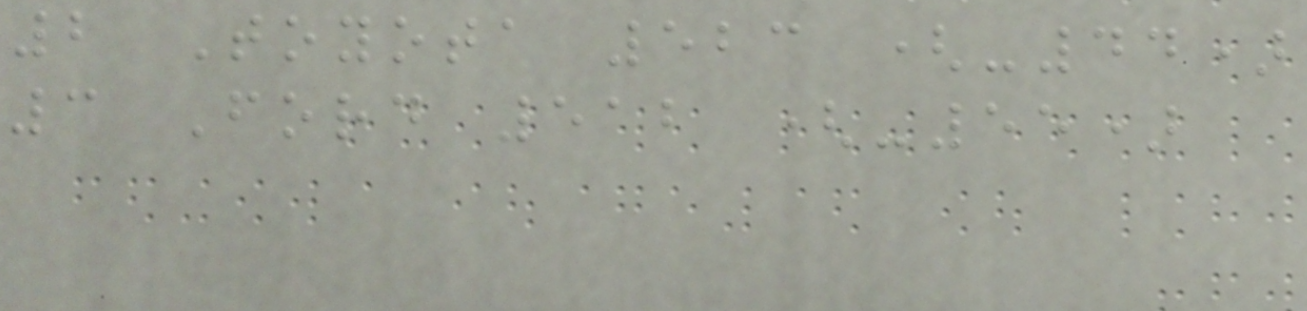2 Toyota 523 (-44)
3 Ford 512 (-55)
